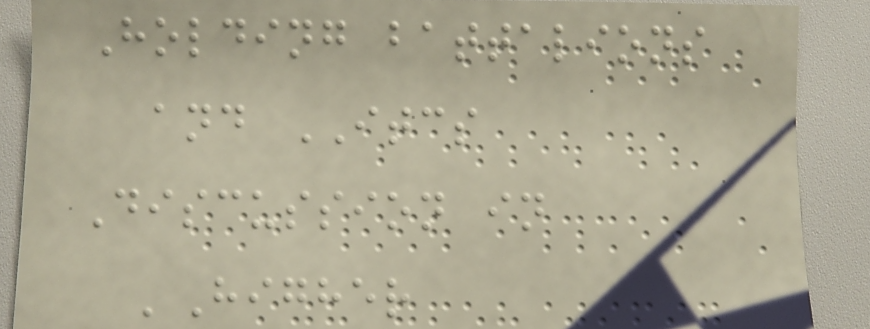Holding battalions
and ITCS
Discussion in
'Higher
